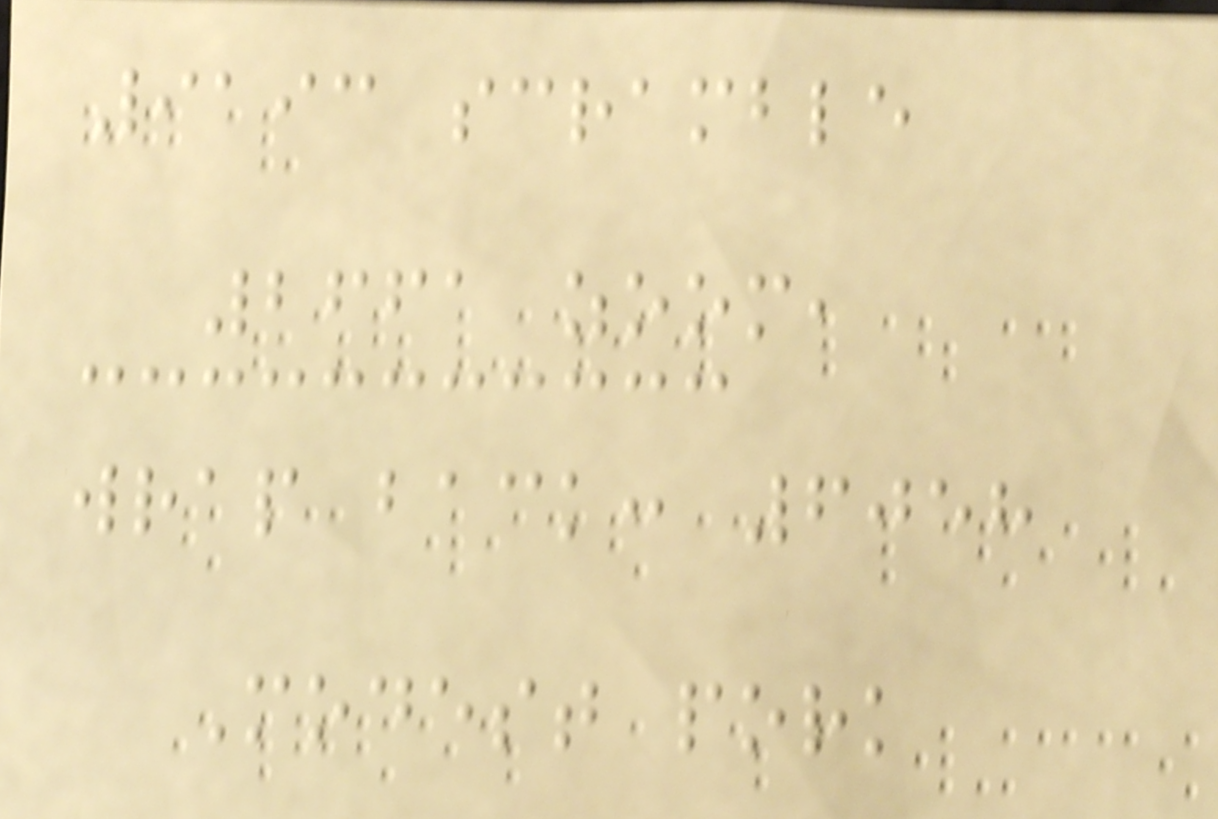9193 scramble
2661 zoom,
wrap back: 6058
Modest pork
